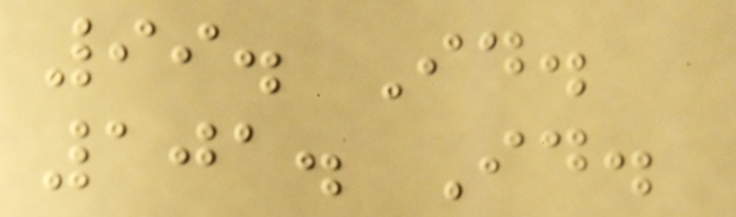99. Id.
101. Id.
